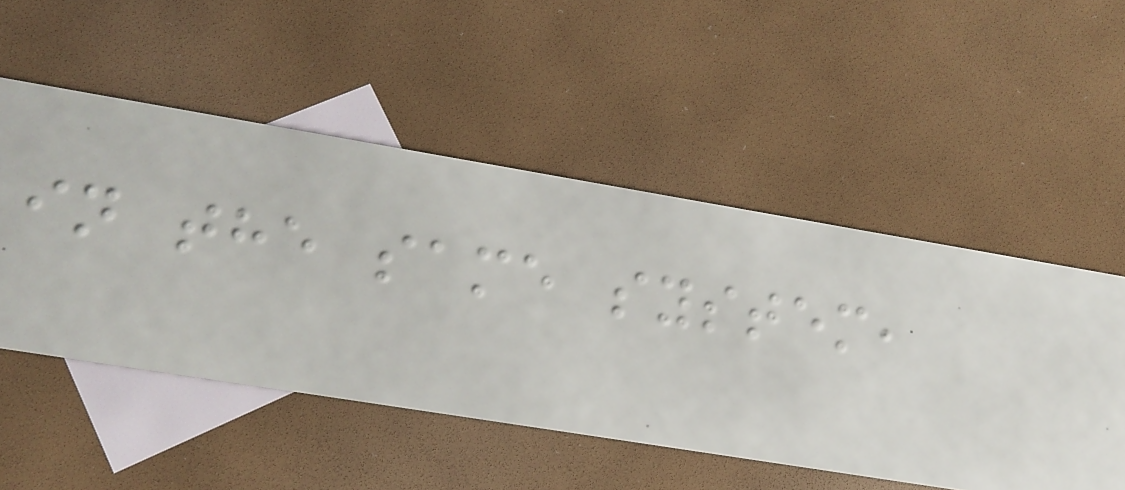in the same system,
